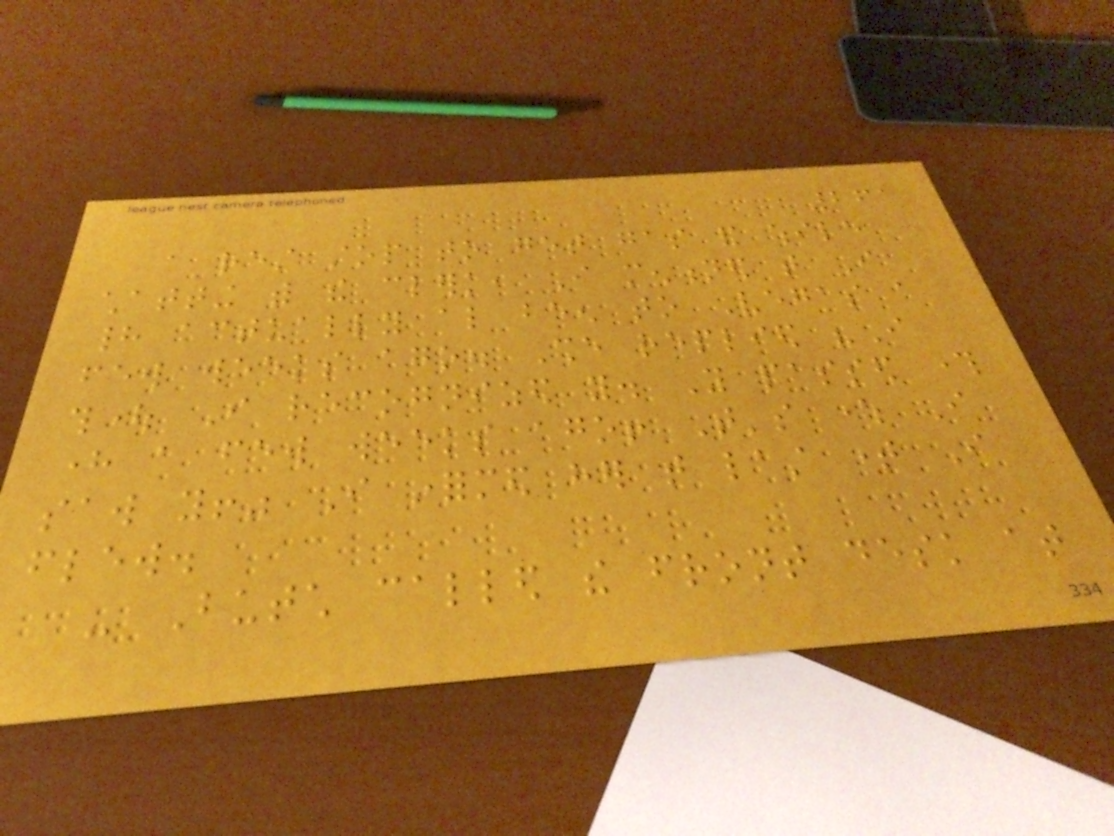261
a rest stop to get gas and while
chatting with the clerk, I mentioned that I
had actually also been to Vegas a
few weeks ago. She replied "I
thought I recognized you. You passed through
here a few weeks ago! That's where I
saw you!" I informed her that last time I
flew.
- Butch called the front desk at
